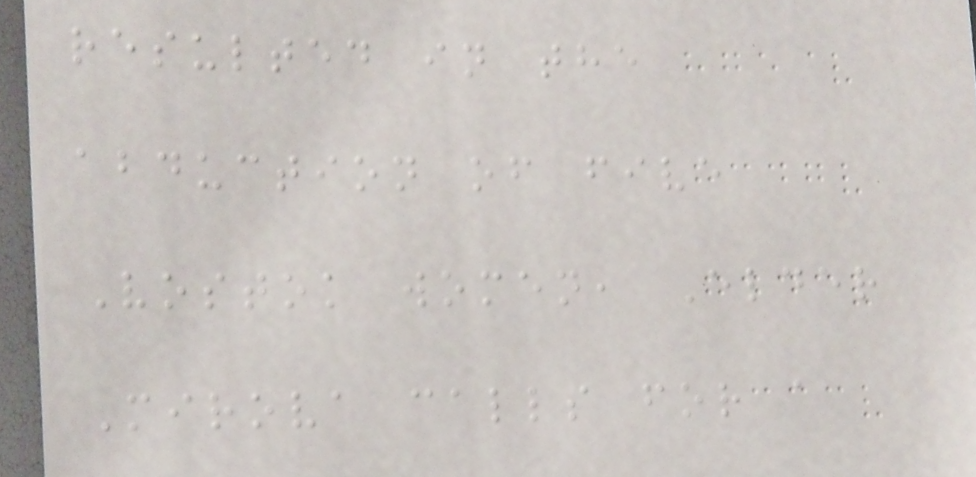resulted in the
abduction of five
Vostok women, Elder
Mirova calls for a
